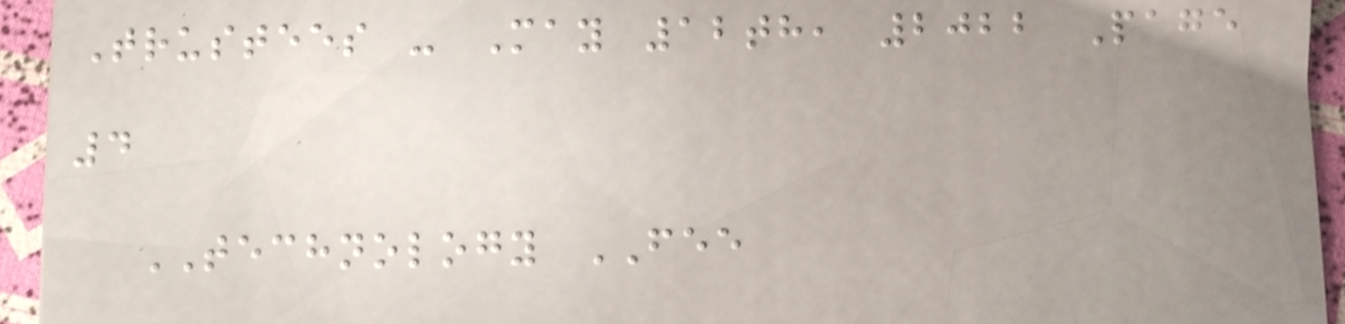Trustees - May 12th, 2022 Page
4
TECHNOLOGY FEE
